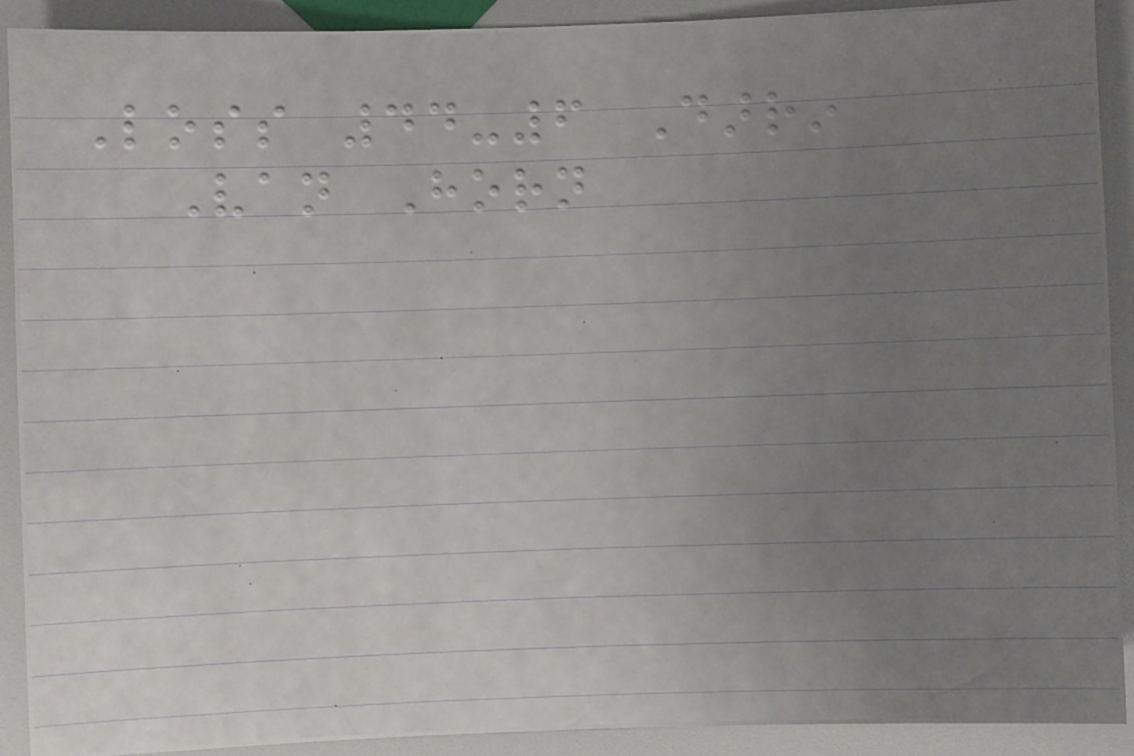Loss 44-6 Darrin
Van Horn
